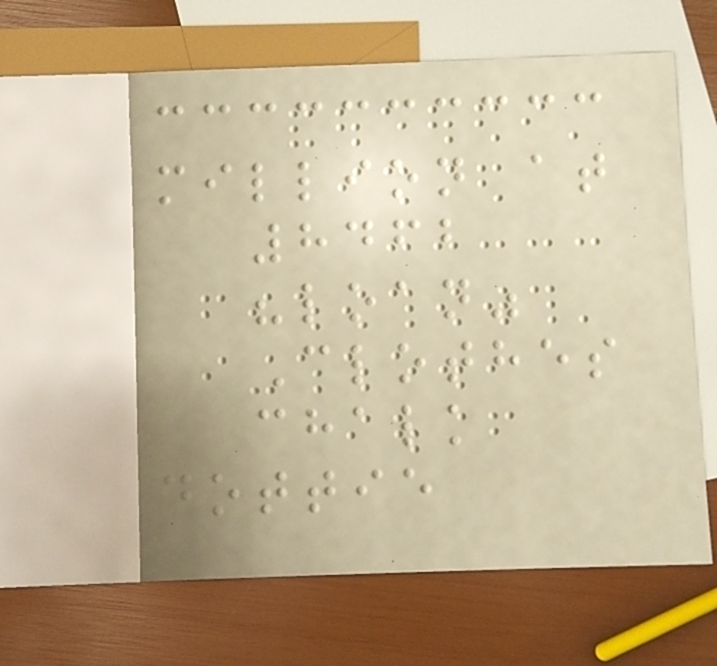million at
8462
"loan"
Clothes
chalk
dottie
